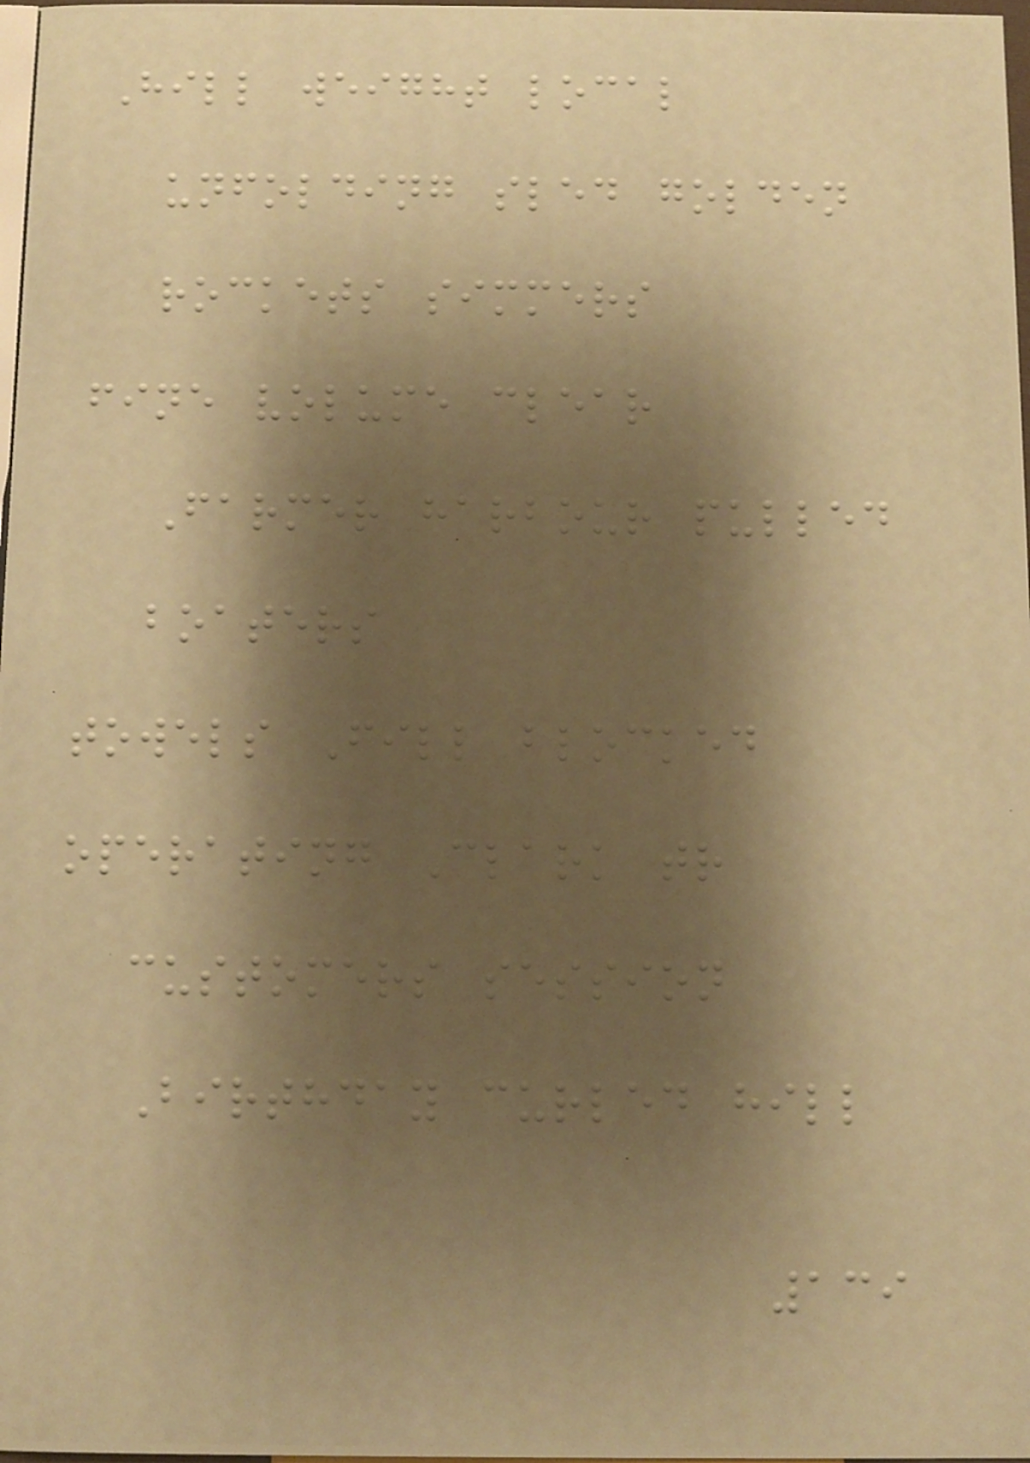Hill weight local
unfolding sled golden
rockets simmers
fine volume clear
Farmer harbour pulled
boaters
towels Fill blocked
operating Clark tr
customers session
Birthday curled hill
139
